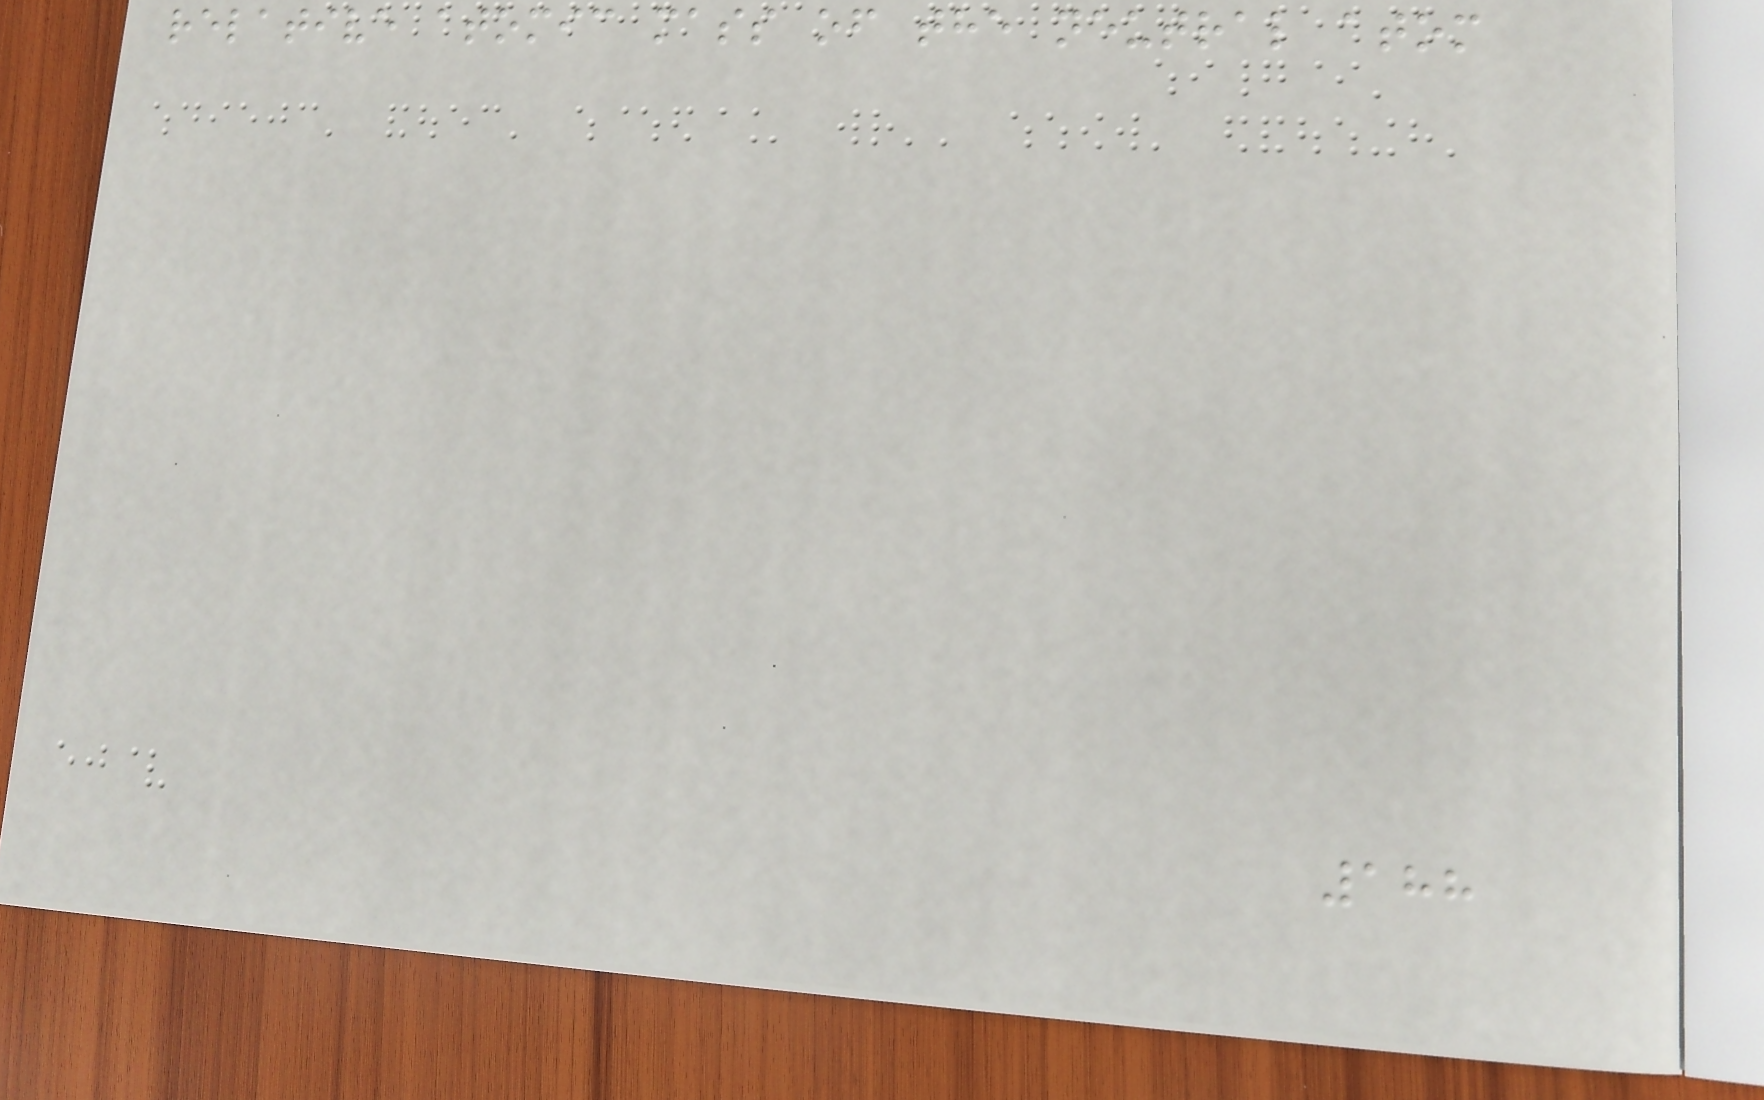relative atomic mass of the neutral atom
188
